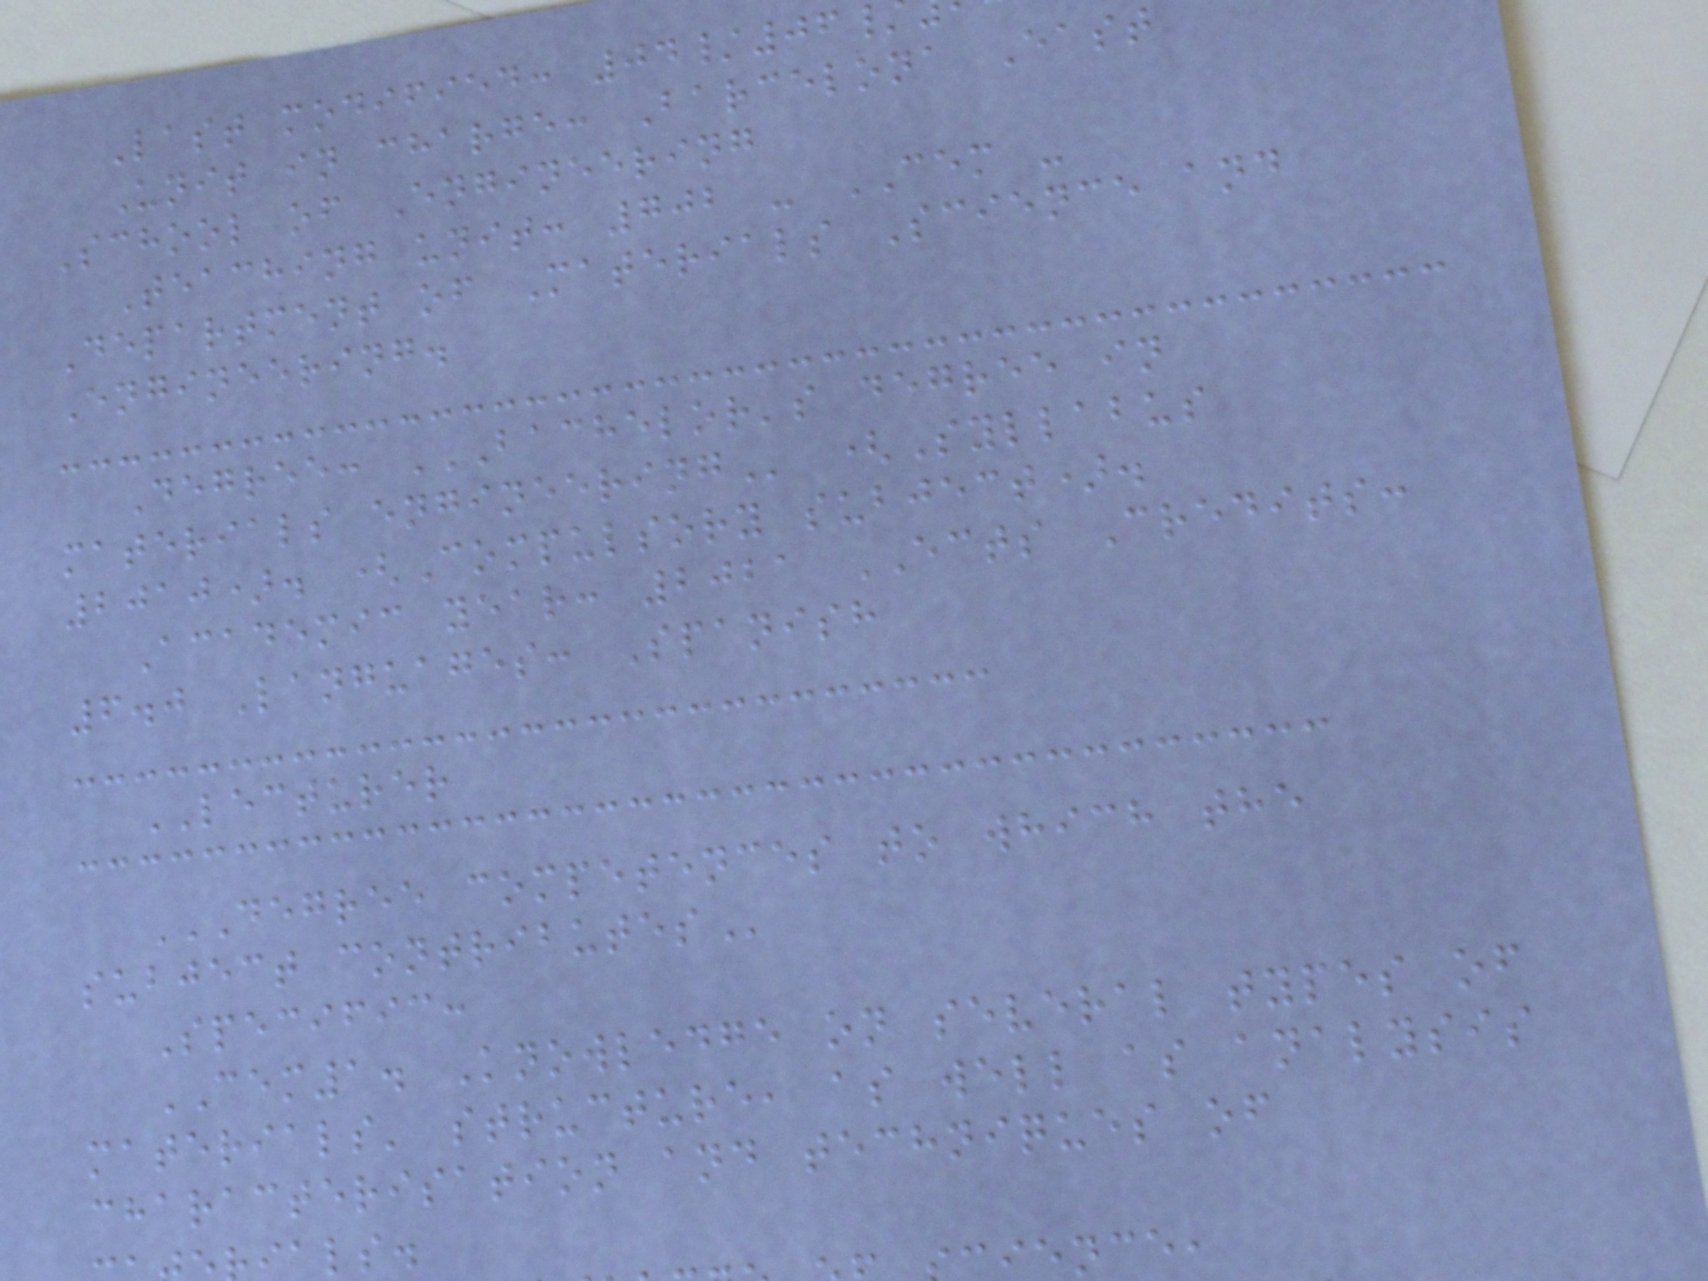Last modified: 04/06
Unit in charge: Barcelona East
School of Engineering
Teaching unit: 702 - CEM -
Department of Materials Science and
Engineering.
Degree: BACHELOR'S DEGREE IN
materials
2010). (Compulsory subject).
Academic year: 2021 ECTS Credits:
6.0 Languages: Spanish
LECTURER
DEGREE COMPETENCES TO WHICH THE
subject
Specific:
CEM1. Knowledge on several types of
materials' structure, as well as analysis
characterisation and techniques of
als.
